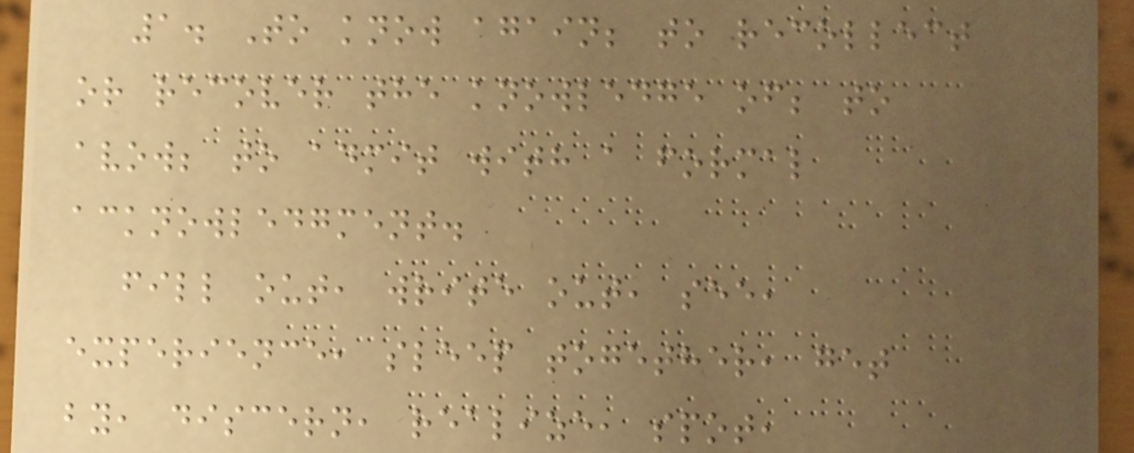1. To know again; to recollect
or recover the knowledge of; to
avow; to admit with a formal
acknowledgment.
fill out, write out, see,
experience, sleep together, get
by, discern, realize, spot,
